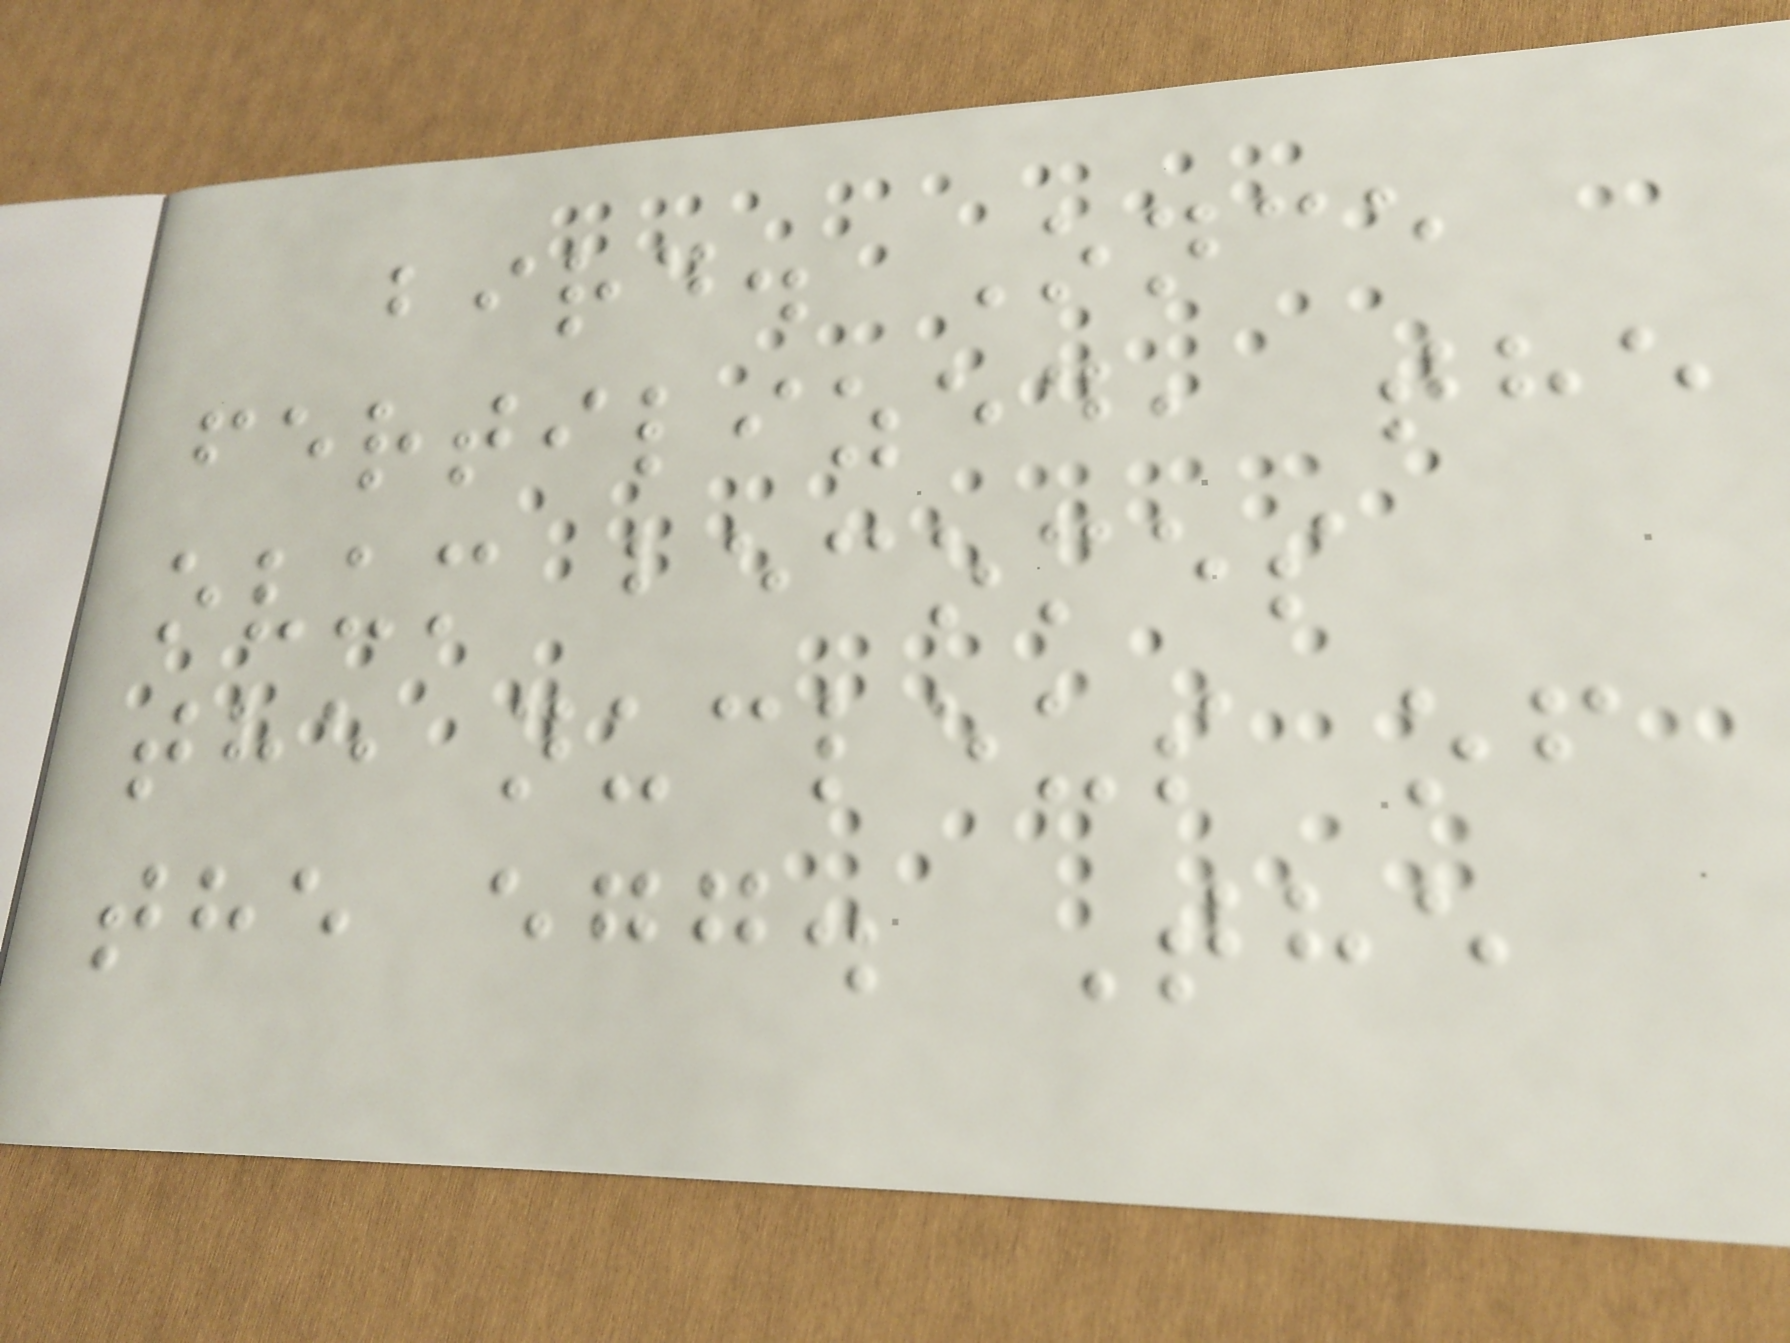bird. Once
fertilized, the
ovum becomes
the nucleus of
the egg. The
